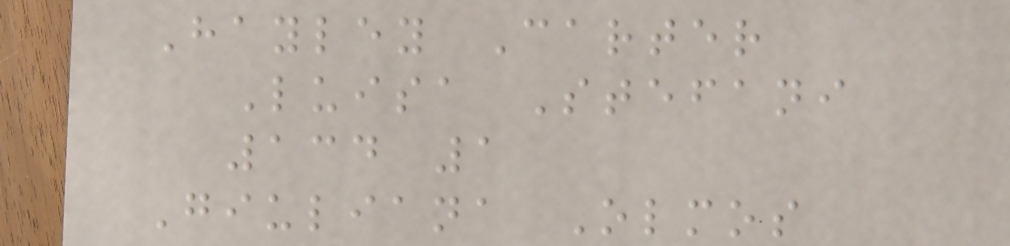Hayley Carter
Luisa Stefani
134 1
Giuliana Olmos
